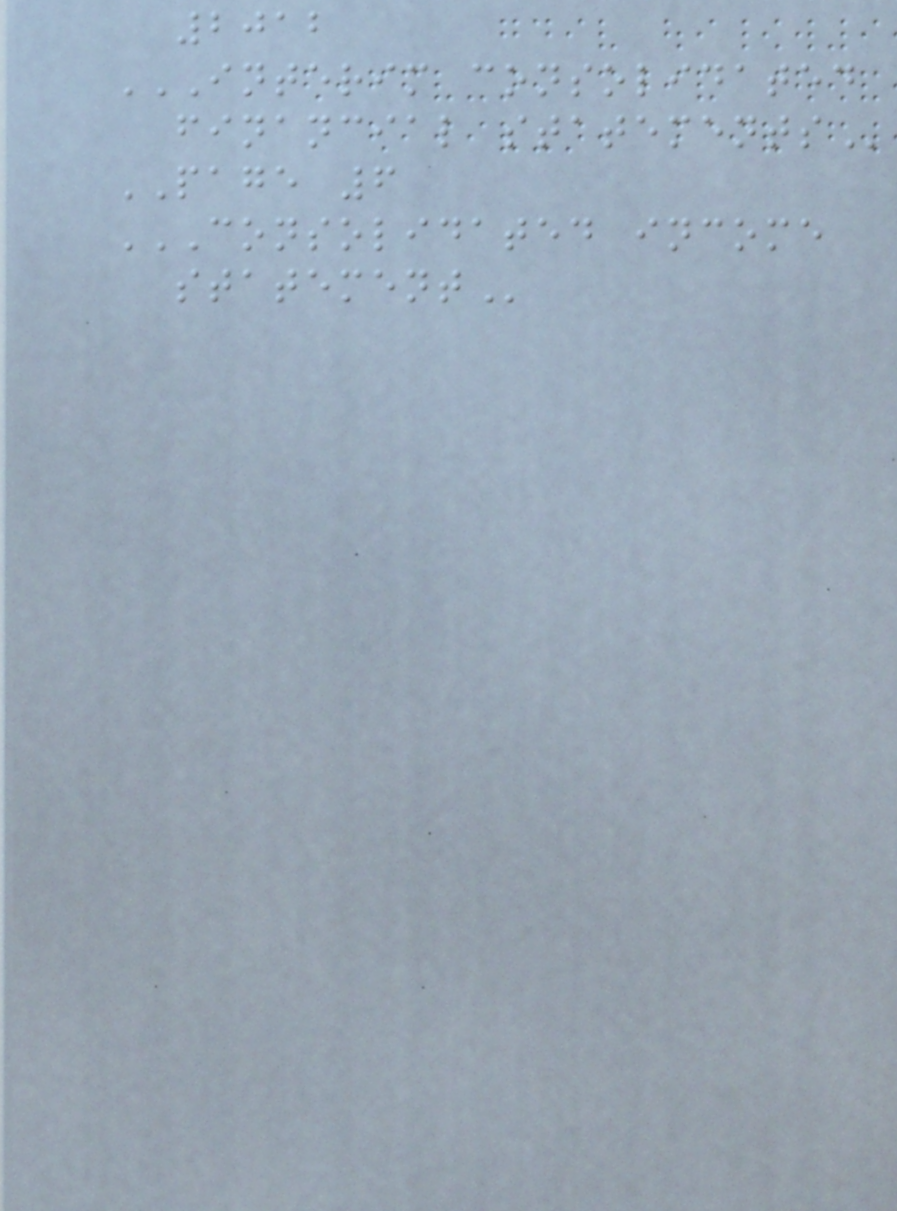2012
INTERIM CONSOLIDATED
FINANCIAL STATEMENTS
PAGE 6
CONSOLIDATED INCOME
STATEMENT
